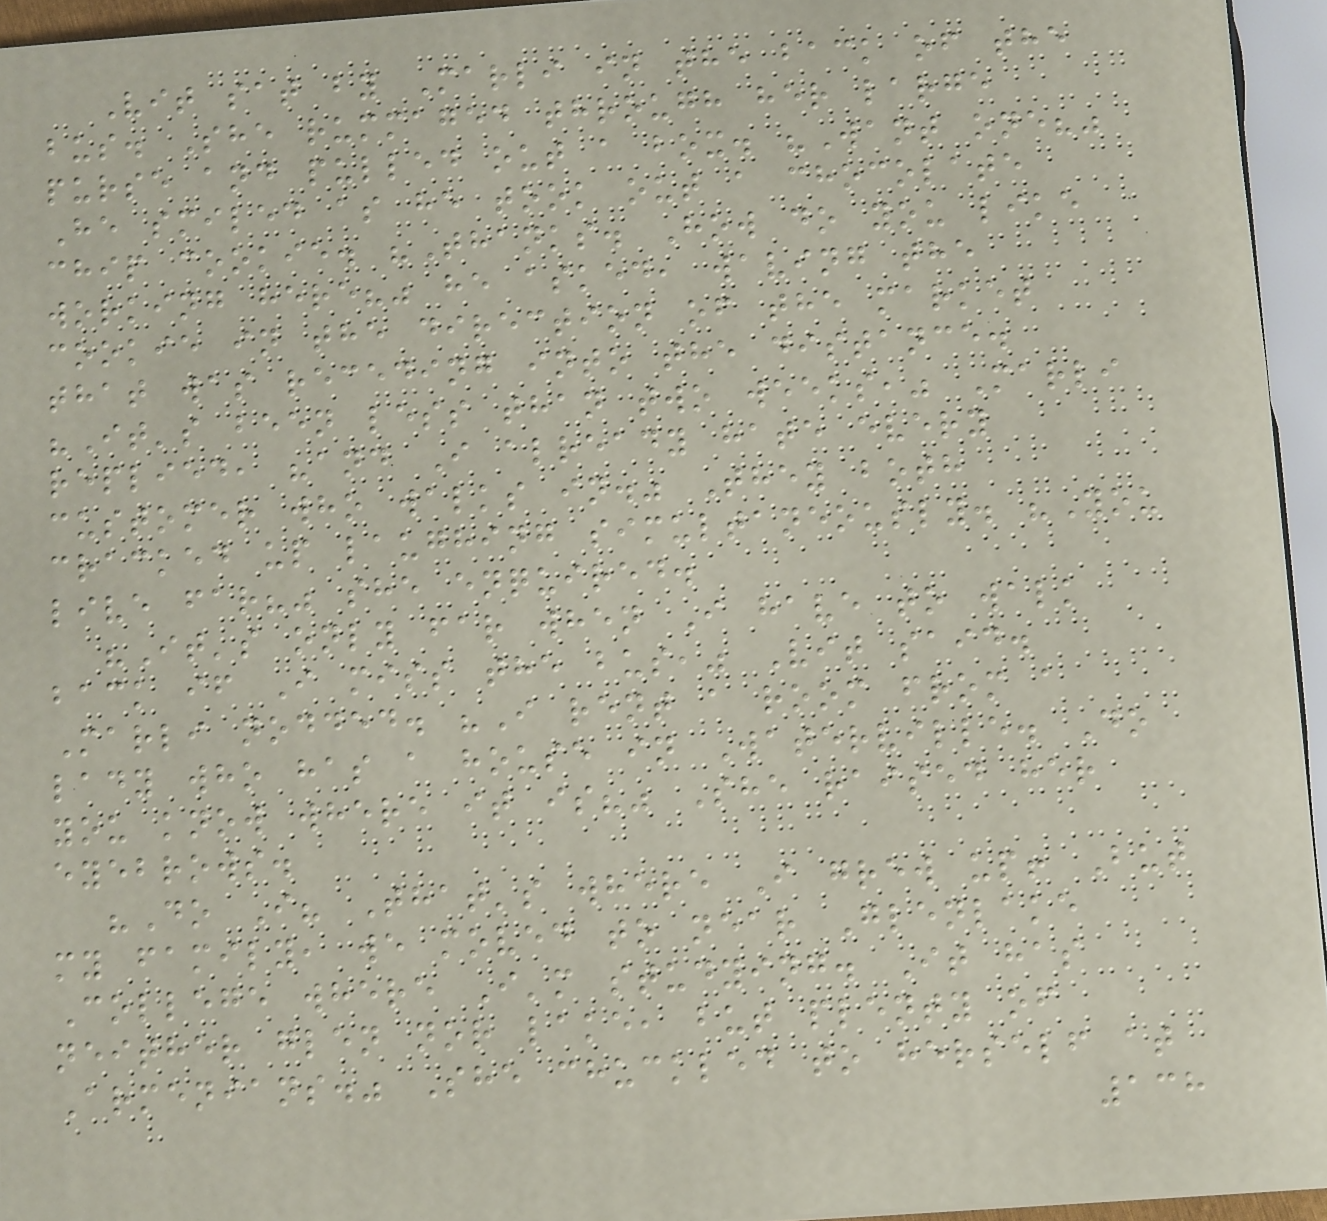Vit sat by Marli in the back of the
bus. She rummaged through her large
purse and pulled out a box. "Want one?"
He smiled as he took out a chocolate
chip cookie. "Thanks. How do you like
working here?" he asked, waving the
cookie in the direction of the market
that was receding into the distance.
"It's been less than two weeks," Marli
replied, "and I already hate every
customer who walks in." They both
cracked up laughing simultaneously. "You
live far?" she enquired.
"It's only far when I have to walk
back if I miss the bus," Vit said.
Marli nodded. "I rent a room from a
lady who has a house in Waterville. Do
you know where it is?" She raised her
eyebrows.
"Do I? That's where I grew up! But
my family, we moved to near Glenlake
College where I'm studying. It has
neither glen nor lake, but plenty of
Armenians." She chuckled to herself at
138
